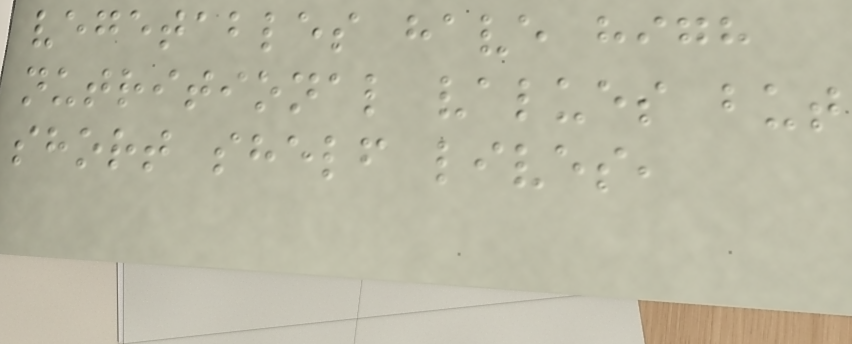vegetables have high
nutritional values but
short shelf lives,
